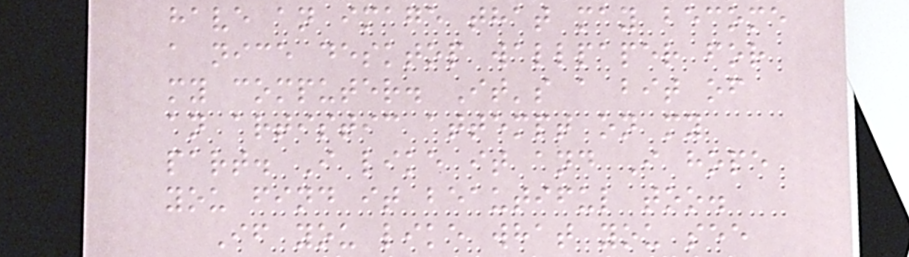have an image that may become
a nice desktop wallpaper for
my computer. It's a bit of
an artistic attempt on my
part. I like it and I hope
you find it beautiful too.
If you like what you see
